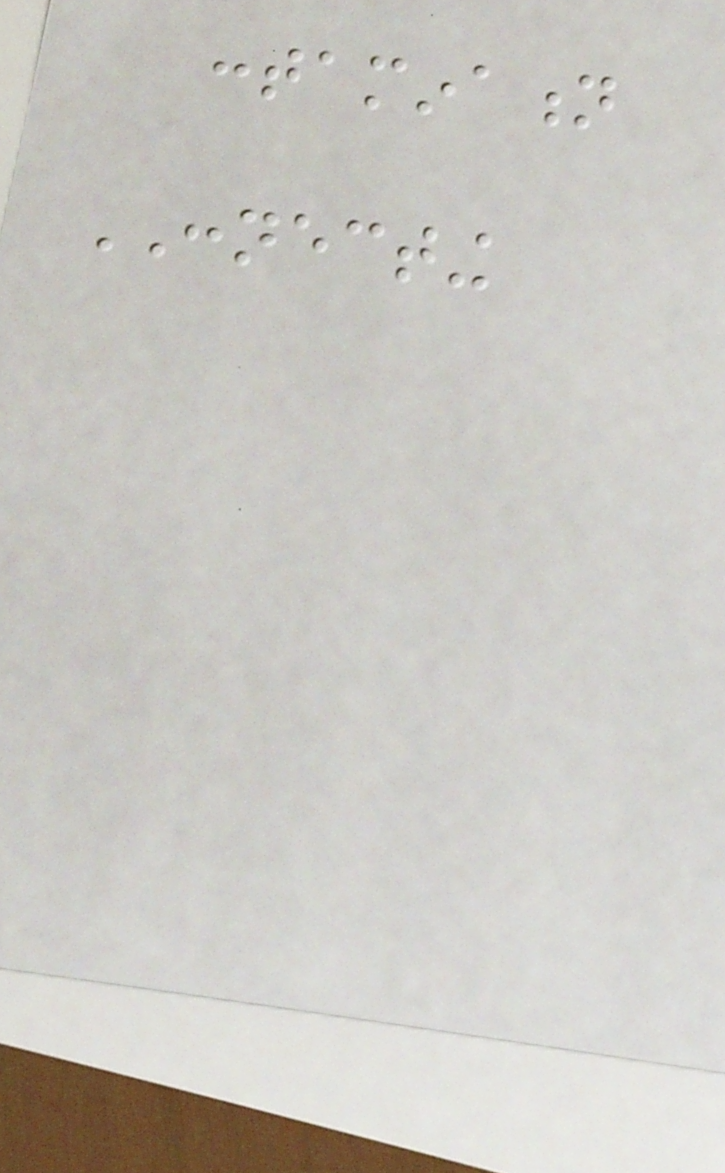contamination
CONNECTING
